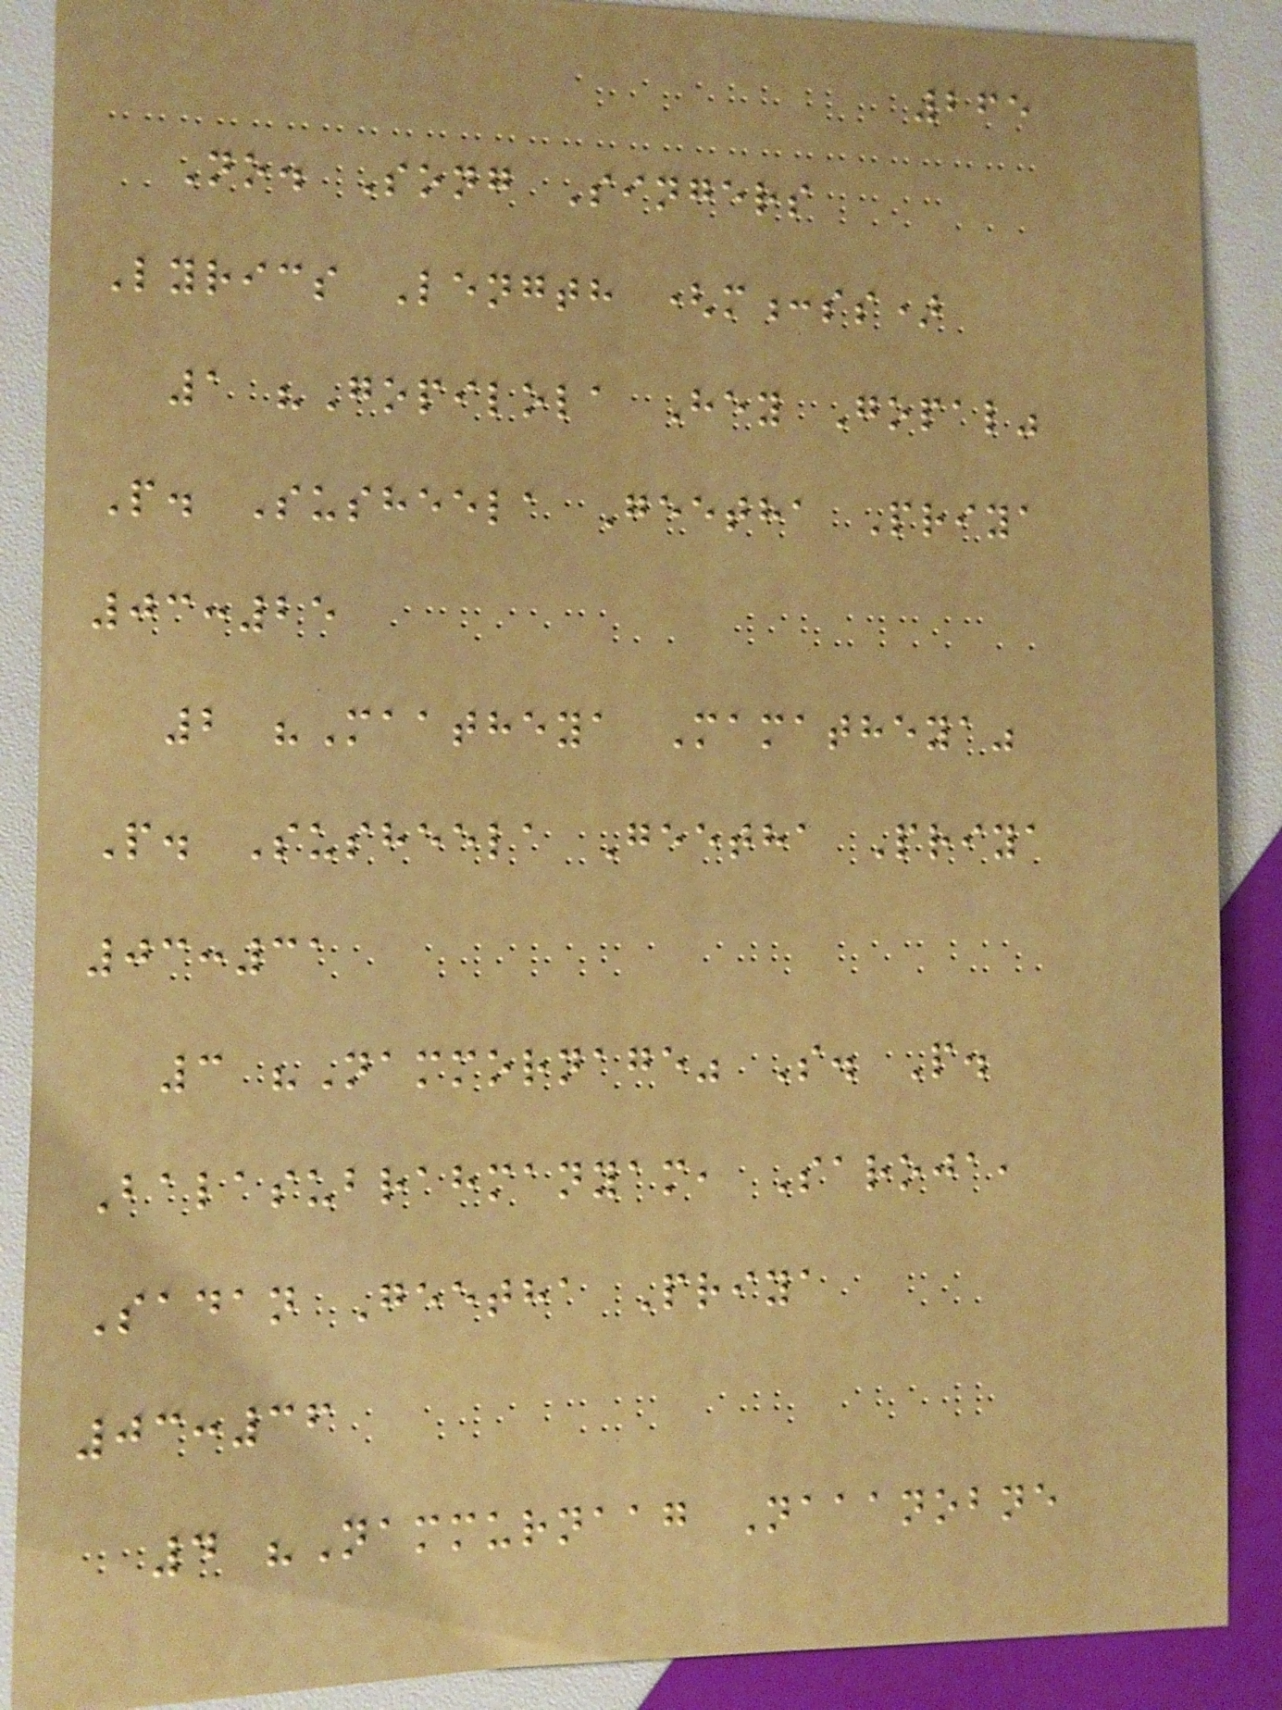265
No. Song Singers
Lyrics Length (m:ss)
1 "Gopilola Hey Gopal"
P. Susheela Geetha Priya
03:25
2 "Maatheya Mamatheya"
P. Susheela Geetha Priya
03:31
3 "Nammornage" S. P.
Balasubrahmanyam, Saroja,
Sadan Geetha Priya
03:36
4 "Nammurnaag Naaanobne
